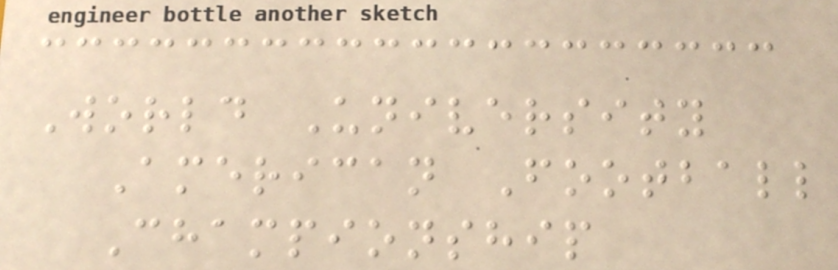World University
American Football
Championship
